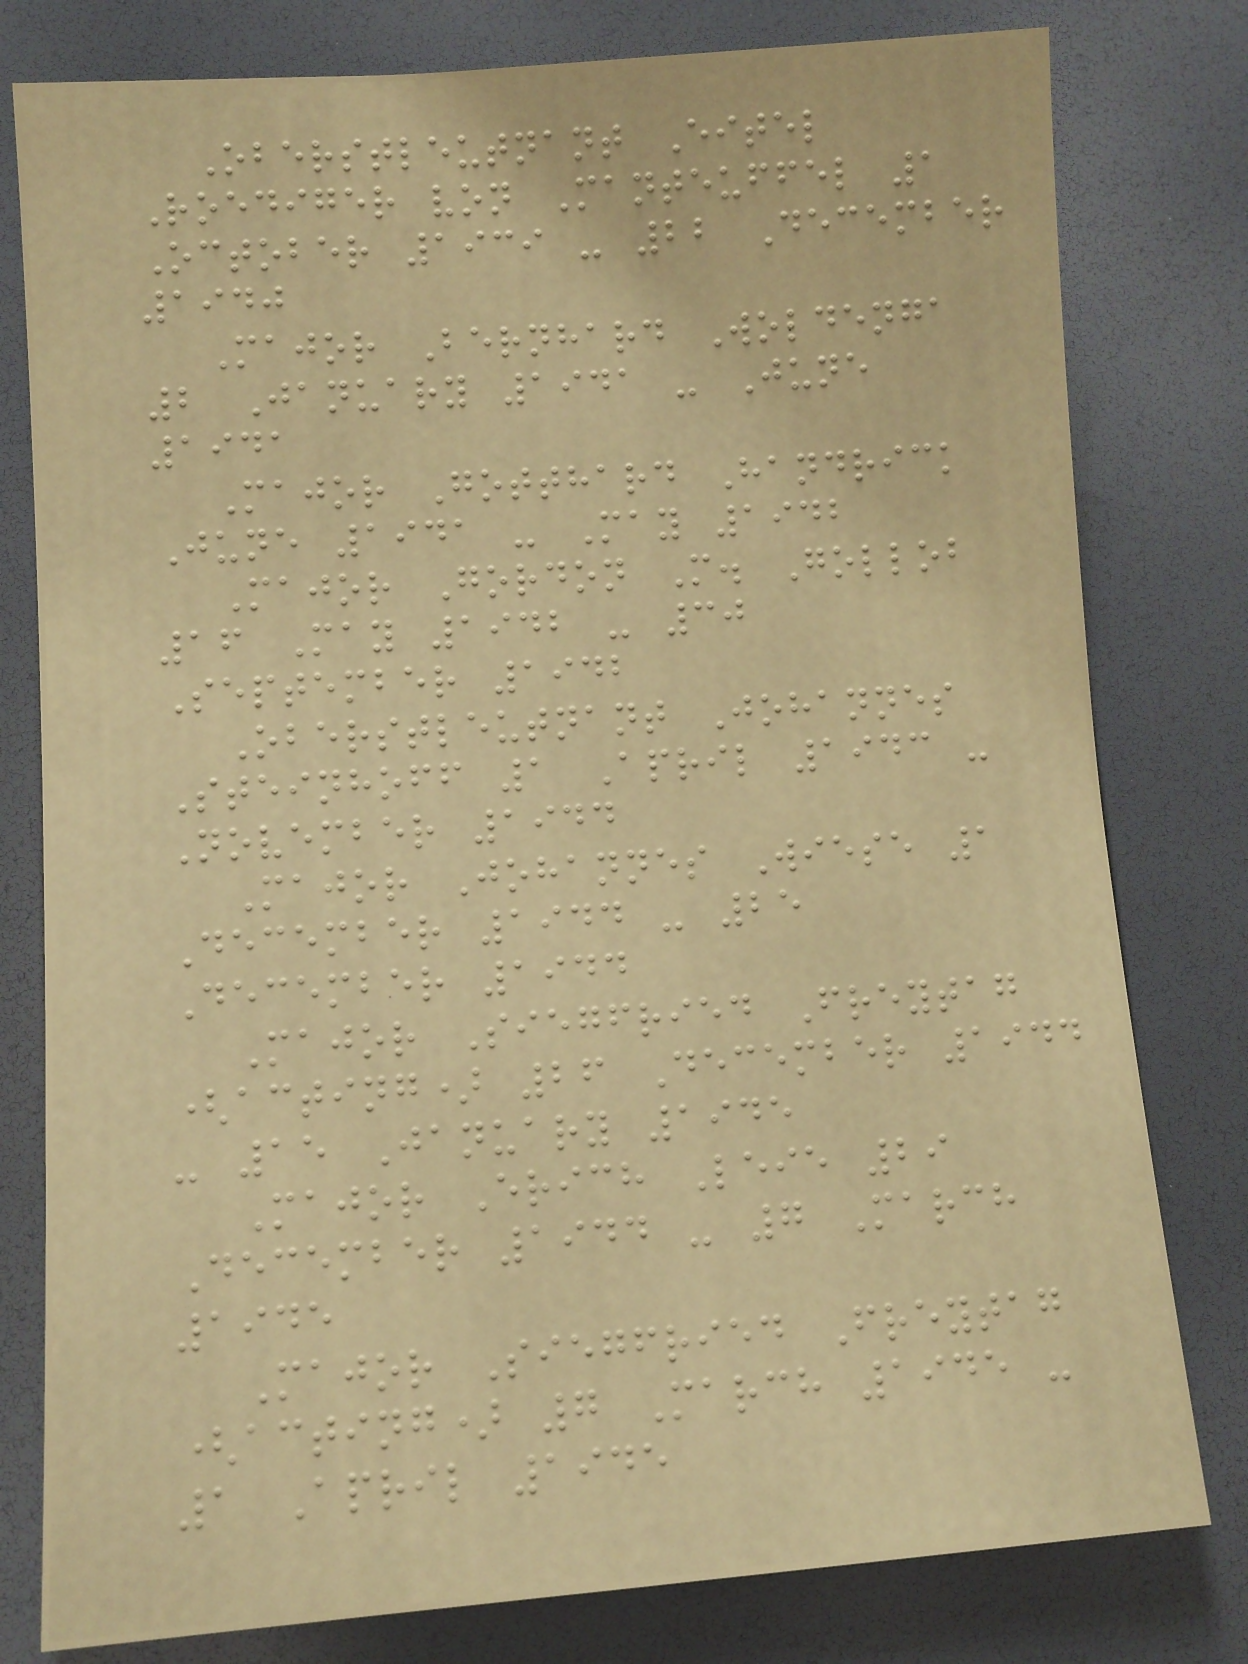Oberstleutnant Eitel
Roediger von Manteuffel 1
October 1939 - 22 December
1940
Major Bernhard Woldenga
2 January 1941 - June
1941
Major Gotthard Handrick
June 1941 - May 1942
Major Gordon M. Gollob
16 May 1942 - 30
September 1942
Oberstleutnant Johannes
Steinhoff 1 April 1943 -
November 1944
Major Johannes Wiese 1
December 1944 - 25
December 1944
Major Siegfried Freytag
(acting) 26 December 1944
- 15 January 1945
Major Erich Leie 29
December 1944 - 7 March
1945
Major Siegfried Freytag
(acting) 7 March 1945 -
1 April 1945
